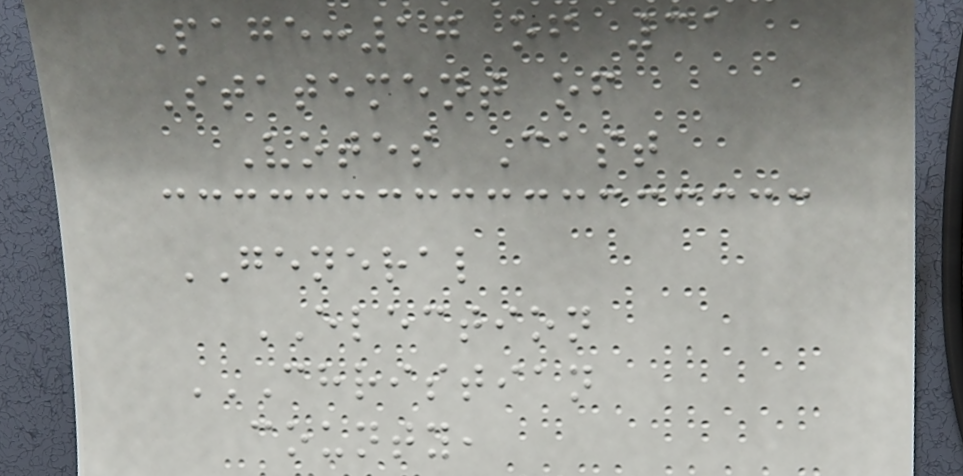Page:17 of 31
Statement of
Votes Cast
GENERAL
ELECTION
CHRISTIAN
COUNTY,
